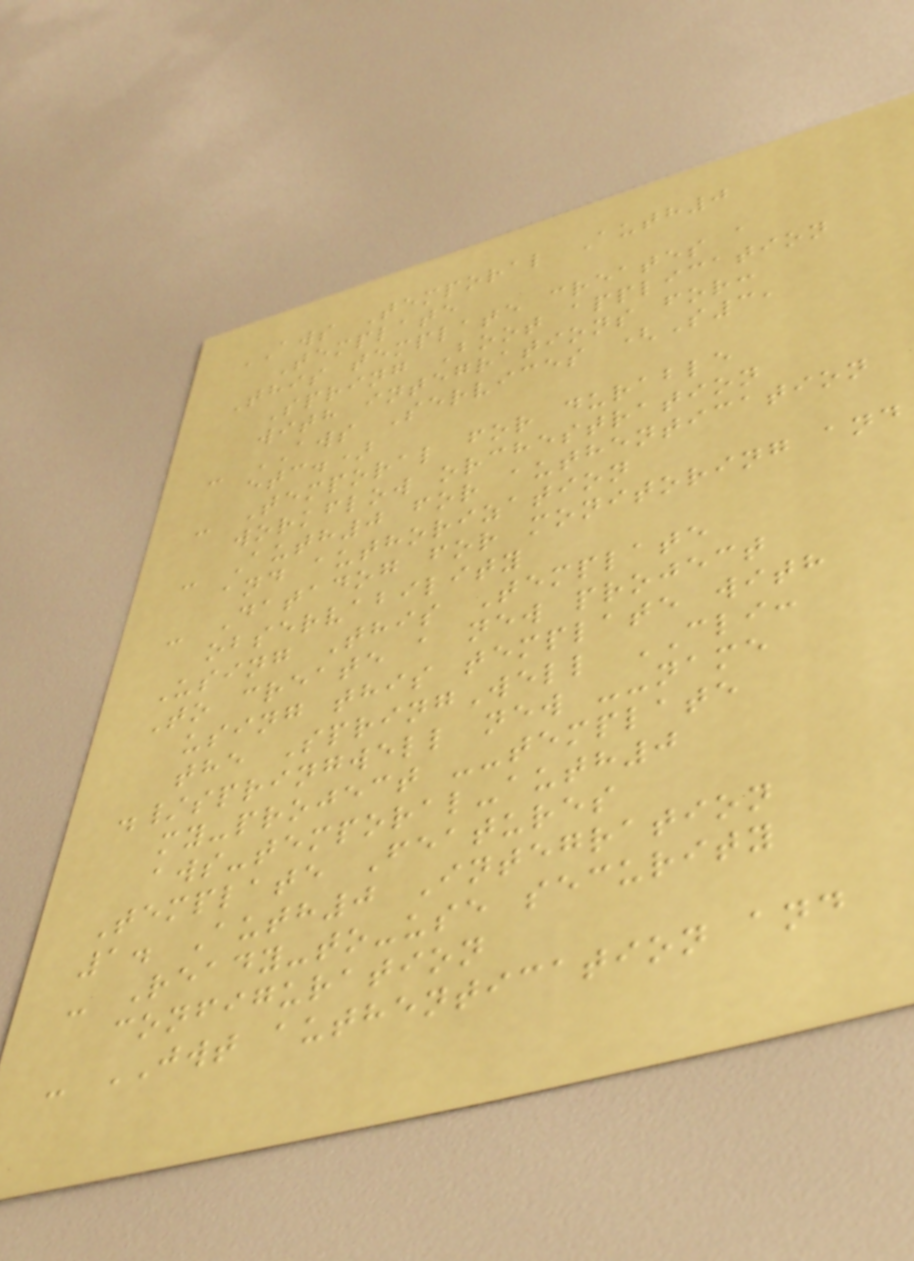AWS Temporal Auth0
Template
This template creates a
Spring Boot application
with integrations for:
- AWS Services (S3,
etc.)
- Temporal for durable
workflow orchestration
- Auth0 for authentication
and authorization
- Datadog for monitoring and
observability
Using This Template
To create a new project
using this template with
the SpringWell CLI:
./springwell new --name
my-project --template
aws-temporal-auth0
Template Features
1. Auth0 Integration
- Ready-to-use security
configuration
- JWT authentication and
